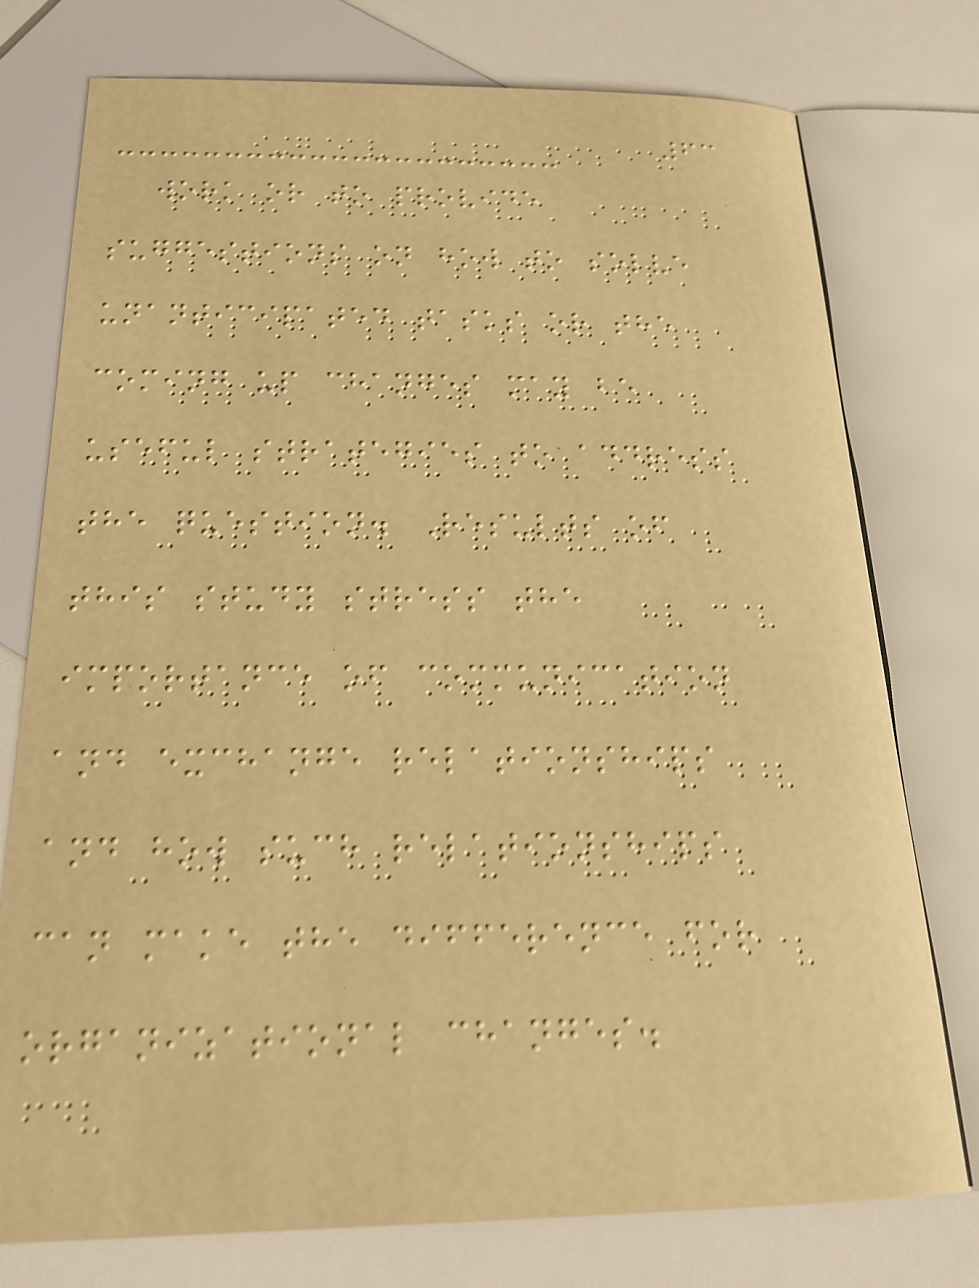63
work or to provide
suggestions on how to solve
unanticipated tasks or the
coming up changes may be
useful strategies to address
the question. Results of
this study stress the
importance of communication
and exchange relationships
and how such relationships
can make the difference for
organizational changes.
